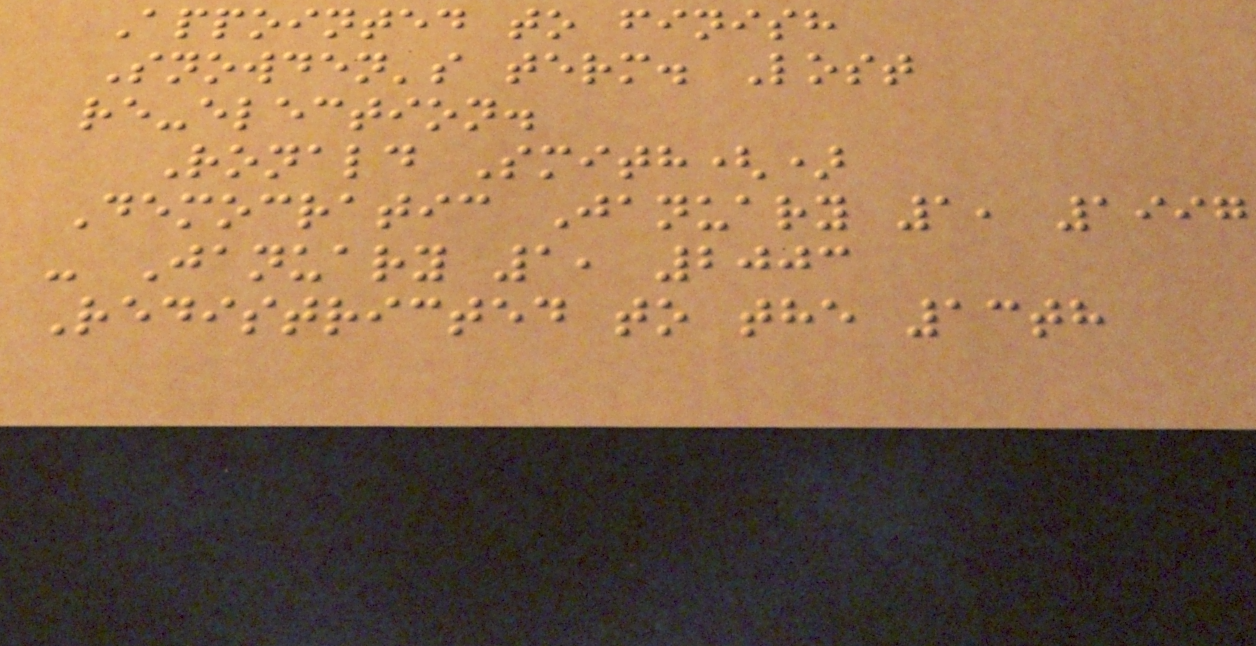Appointed to finish
Snowden's term. Lost
re-election.
Ronald Smith()
Democratic January 1, 1997
- January 1, 2003
Redistricted to the 13th
